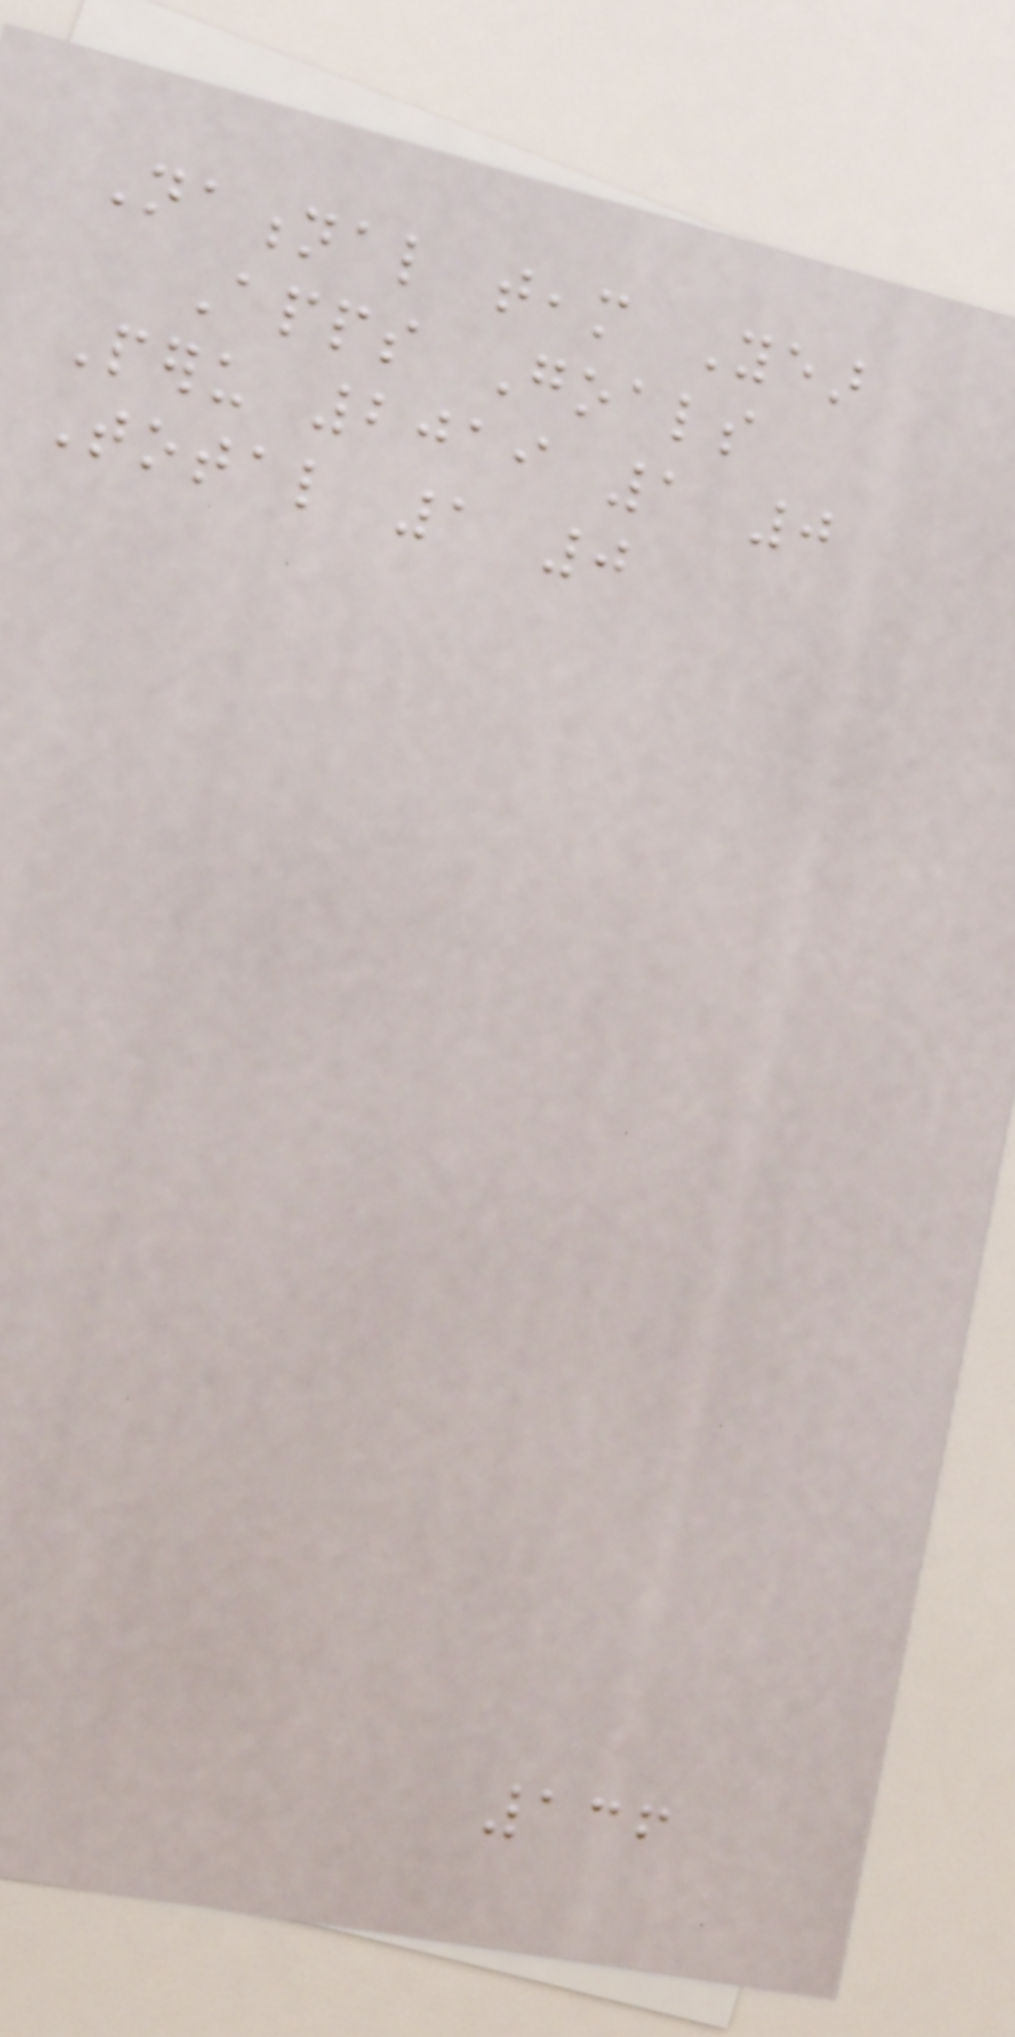National team Year
Apps Goals
Peru 2019 1 0
Total 1 0
136
